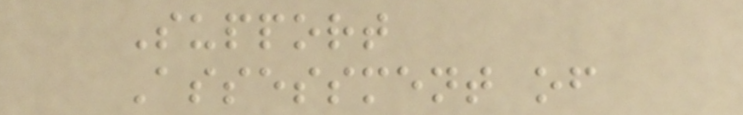Support
Assessment of
